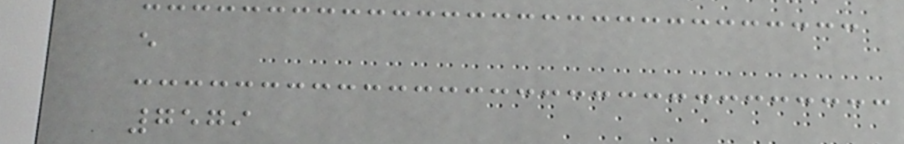e
7579
